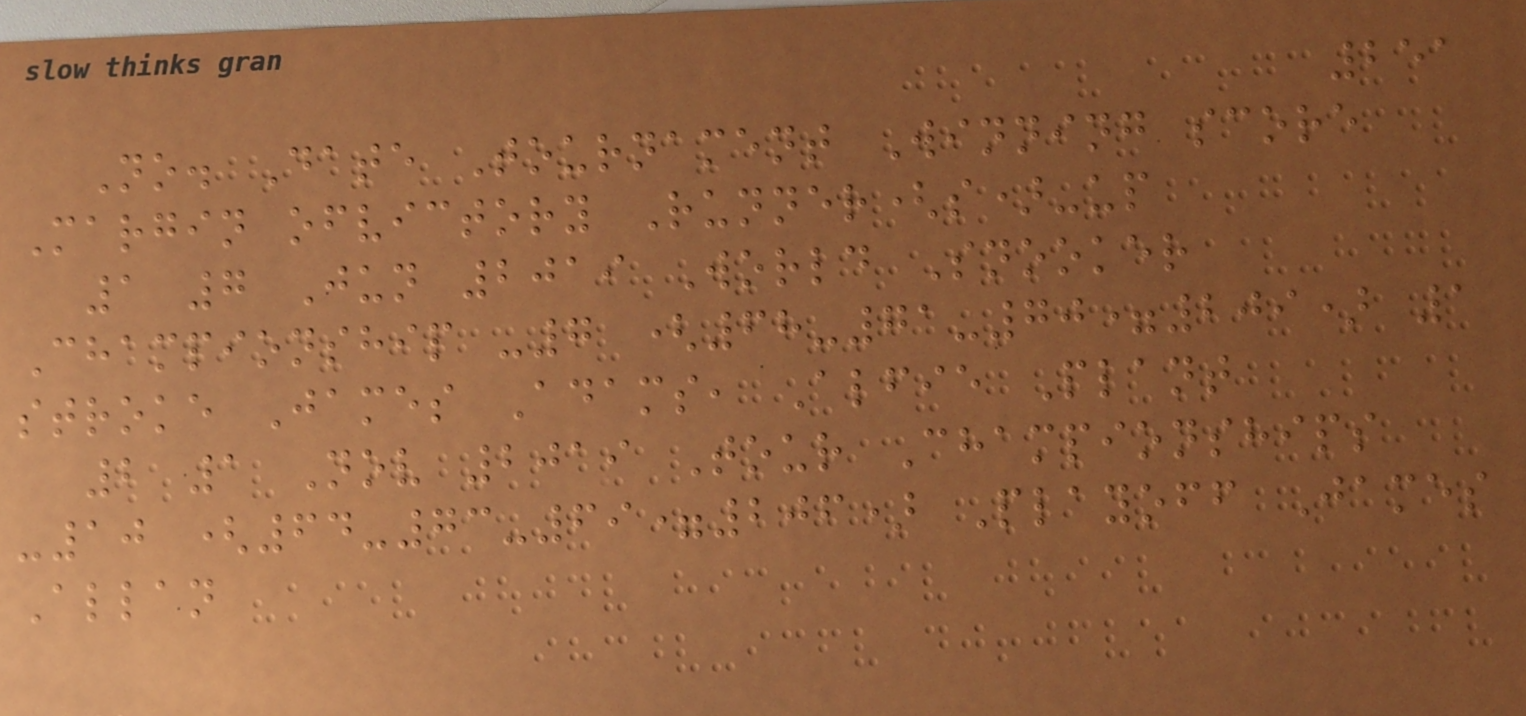251
No. Date Tournament Winning score
Margin ofvictory Runner(s)-up
1 7 Jun 2019 World Snooker
Championship -7 (68-71-70=209) 1
stroke James Adams, Alfie Plant
2 1 Nov 2019 Tour Championships
-10 (64-73-69=206) Playoff James
Allan
